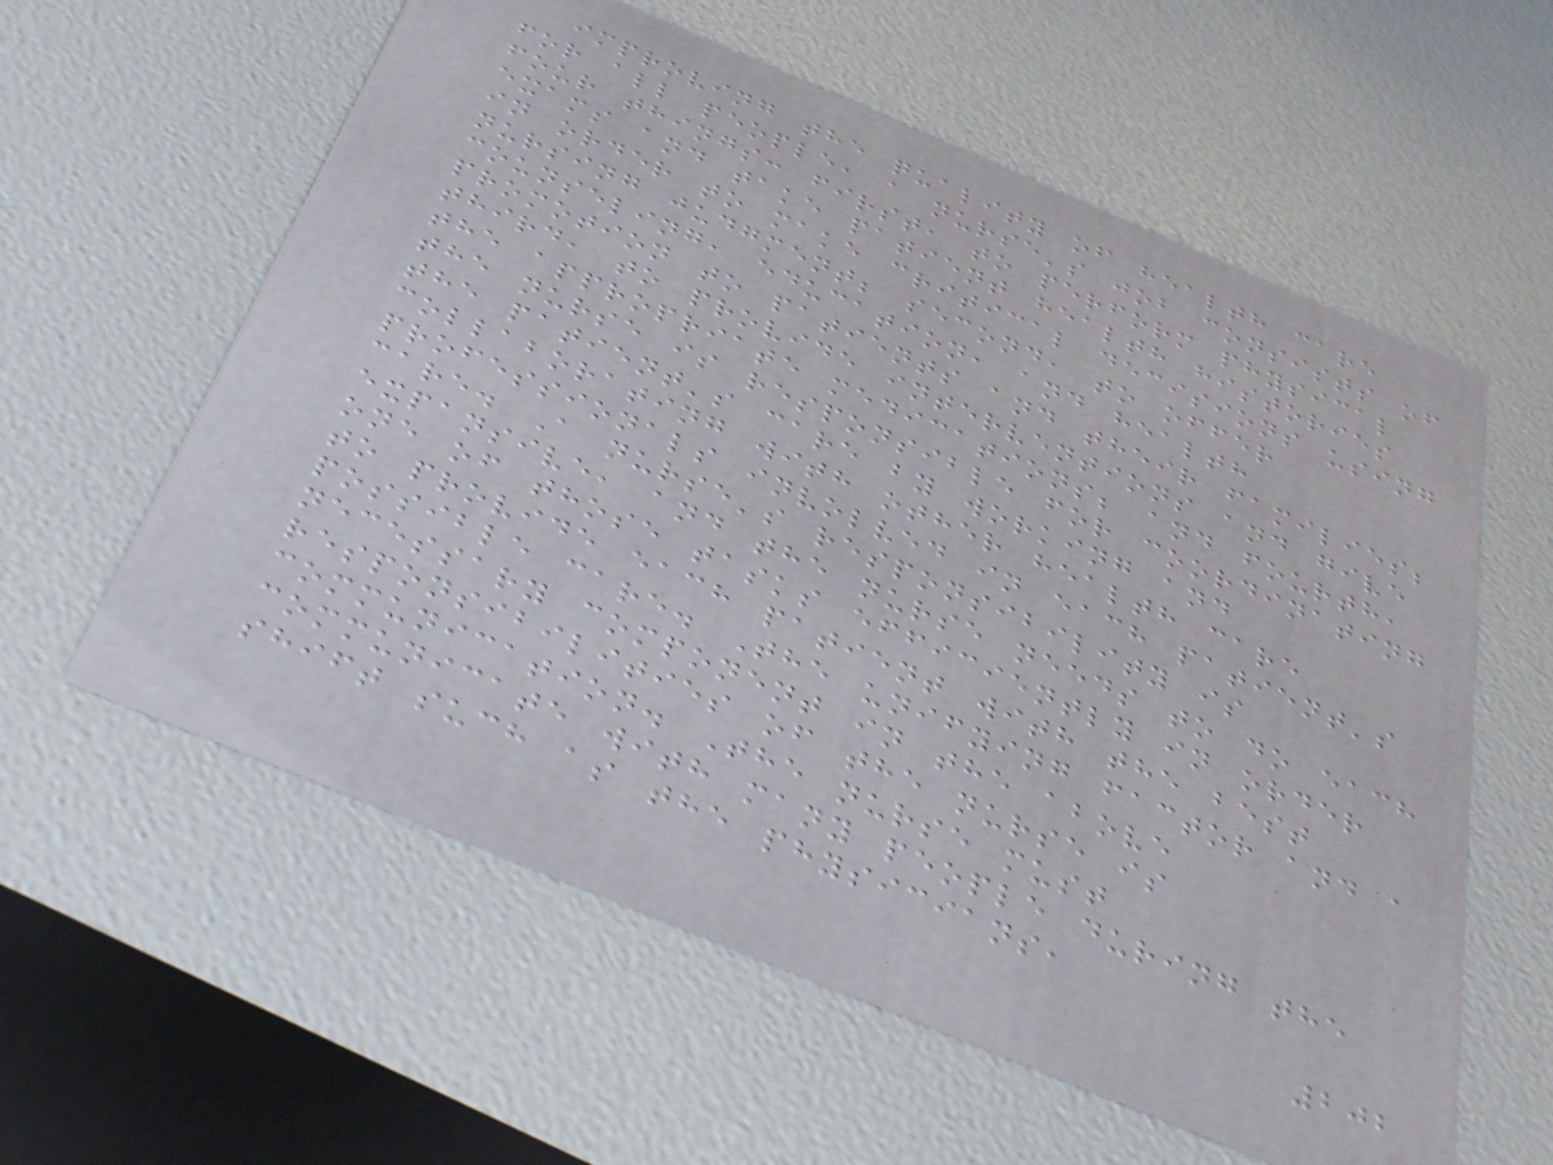improving the quality of health care
for all people, a nurse's job consists of
four things: first, to perform physical
exams and take patient health histories
in order to make critical decisions using
nursing judgment; second, to offer
counseling, education, and health
promotion to patients and their families;
third, to provide interventions and give
the appropriate medications; and fourth,
the nurse is responsible for coordinating
the patient's care by working and
collaborating with other health care
professionals involved in each patient's
care. A nurse's responsibility is
expansive, and the nurse needs to do each
one of those tasks efficiently in order
to provide each patient with the best
possible care. The unifying factor and a
necessary component in the above
responsibilities of the nurse is
communication. The nurse must
communicate with many people during the
shift such as the physicians,
202
